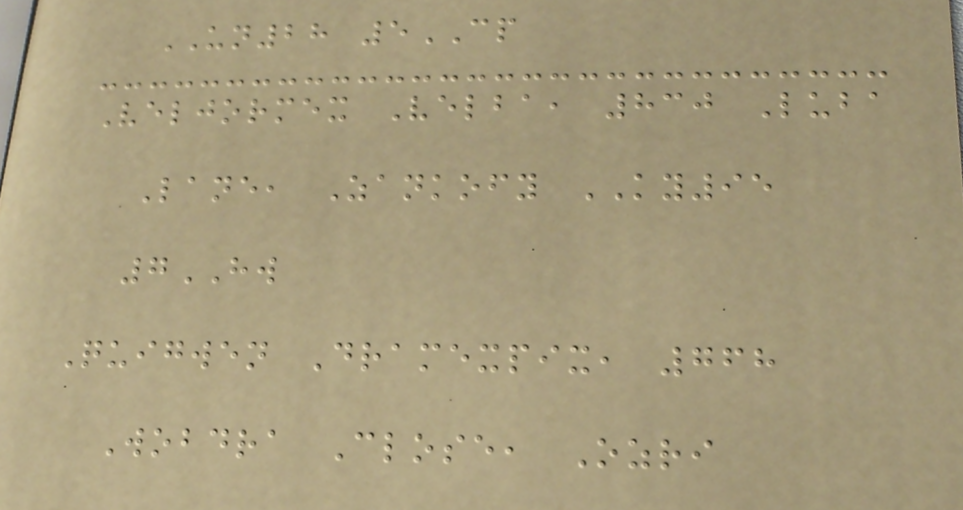UN28 5CP
Veljormex Velba, 830 Luba
Lane, Zankofy KY95
7HW
Quigwen Dramexpix, 768
Wobdra Close, Ozri
